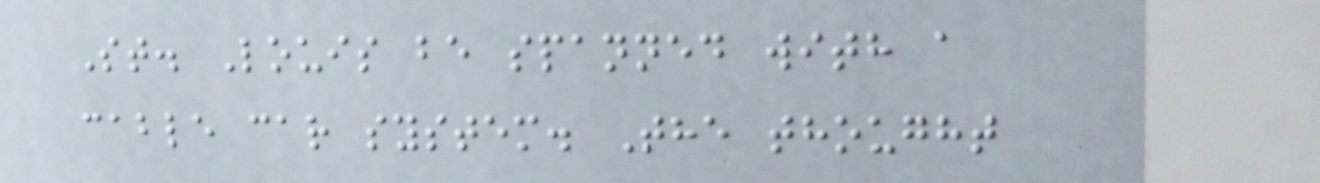St. Louis be spanned with a
cable car system. The thought
